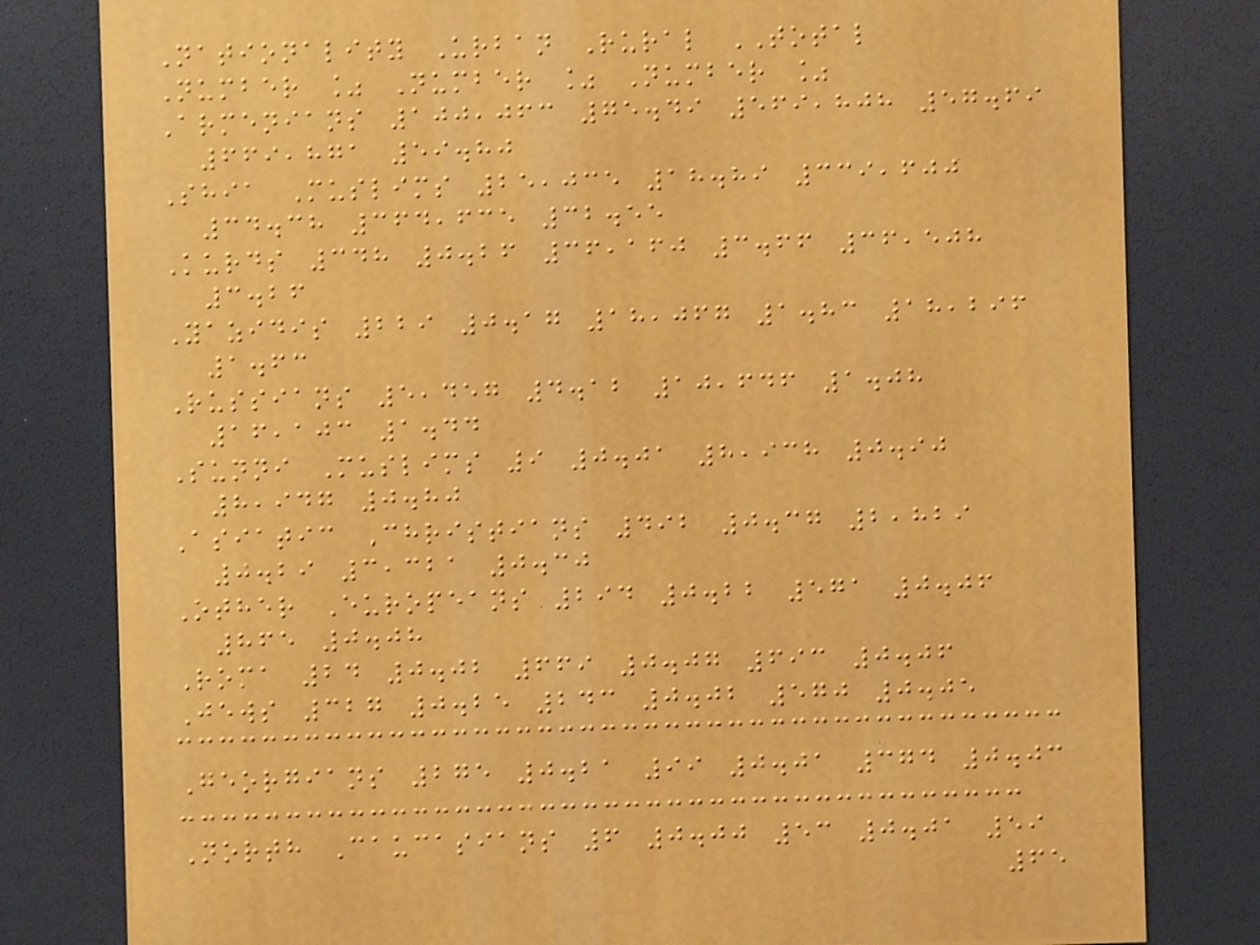Nationality Urban Rural TOTAL
Number % Number % Number %
Armenians 100,063 75.49 569,808 57.69
669,871 59.80
Shia Muslims 25,035 18.89 339,600
34.38 364,635 32.55
Kurds 348 0.26 36,160 3.66 36,508
3.26
Yazidis 229 0.17 18,067 1.83 18,296
1.63
Russians 5,457 4.12 10,646 1.08
16,103 1.44
Sunni Muslims 9 0.01 8,938 0.90
8,947 0.80
Asiatic Christians 492 0.37 2,829
0.29 3,321 0.30
Other Europeans 294 0.22 571 0.06
865 0.08
Roma 24 0.02 669 0.07 693 0.06
Jews 327 0.25 243 0.02 570 0.05
Georgians 275 0.21 99 0.01 374 0.03
North Caucasians 6 0.00 53 0.01 59
65
